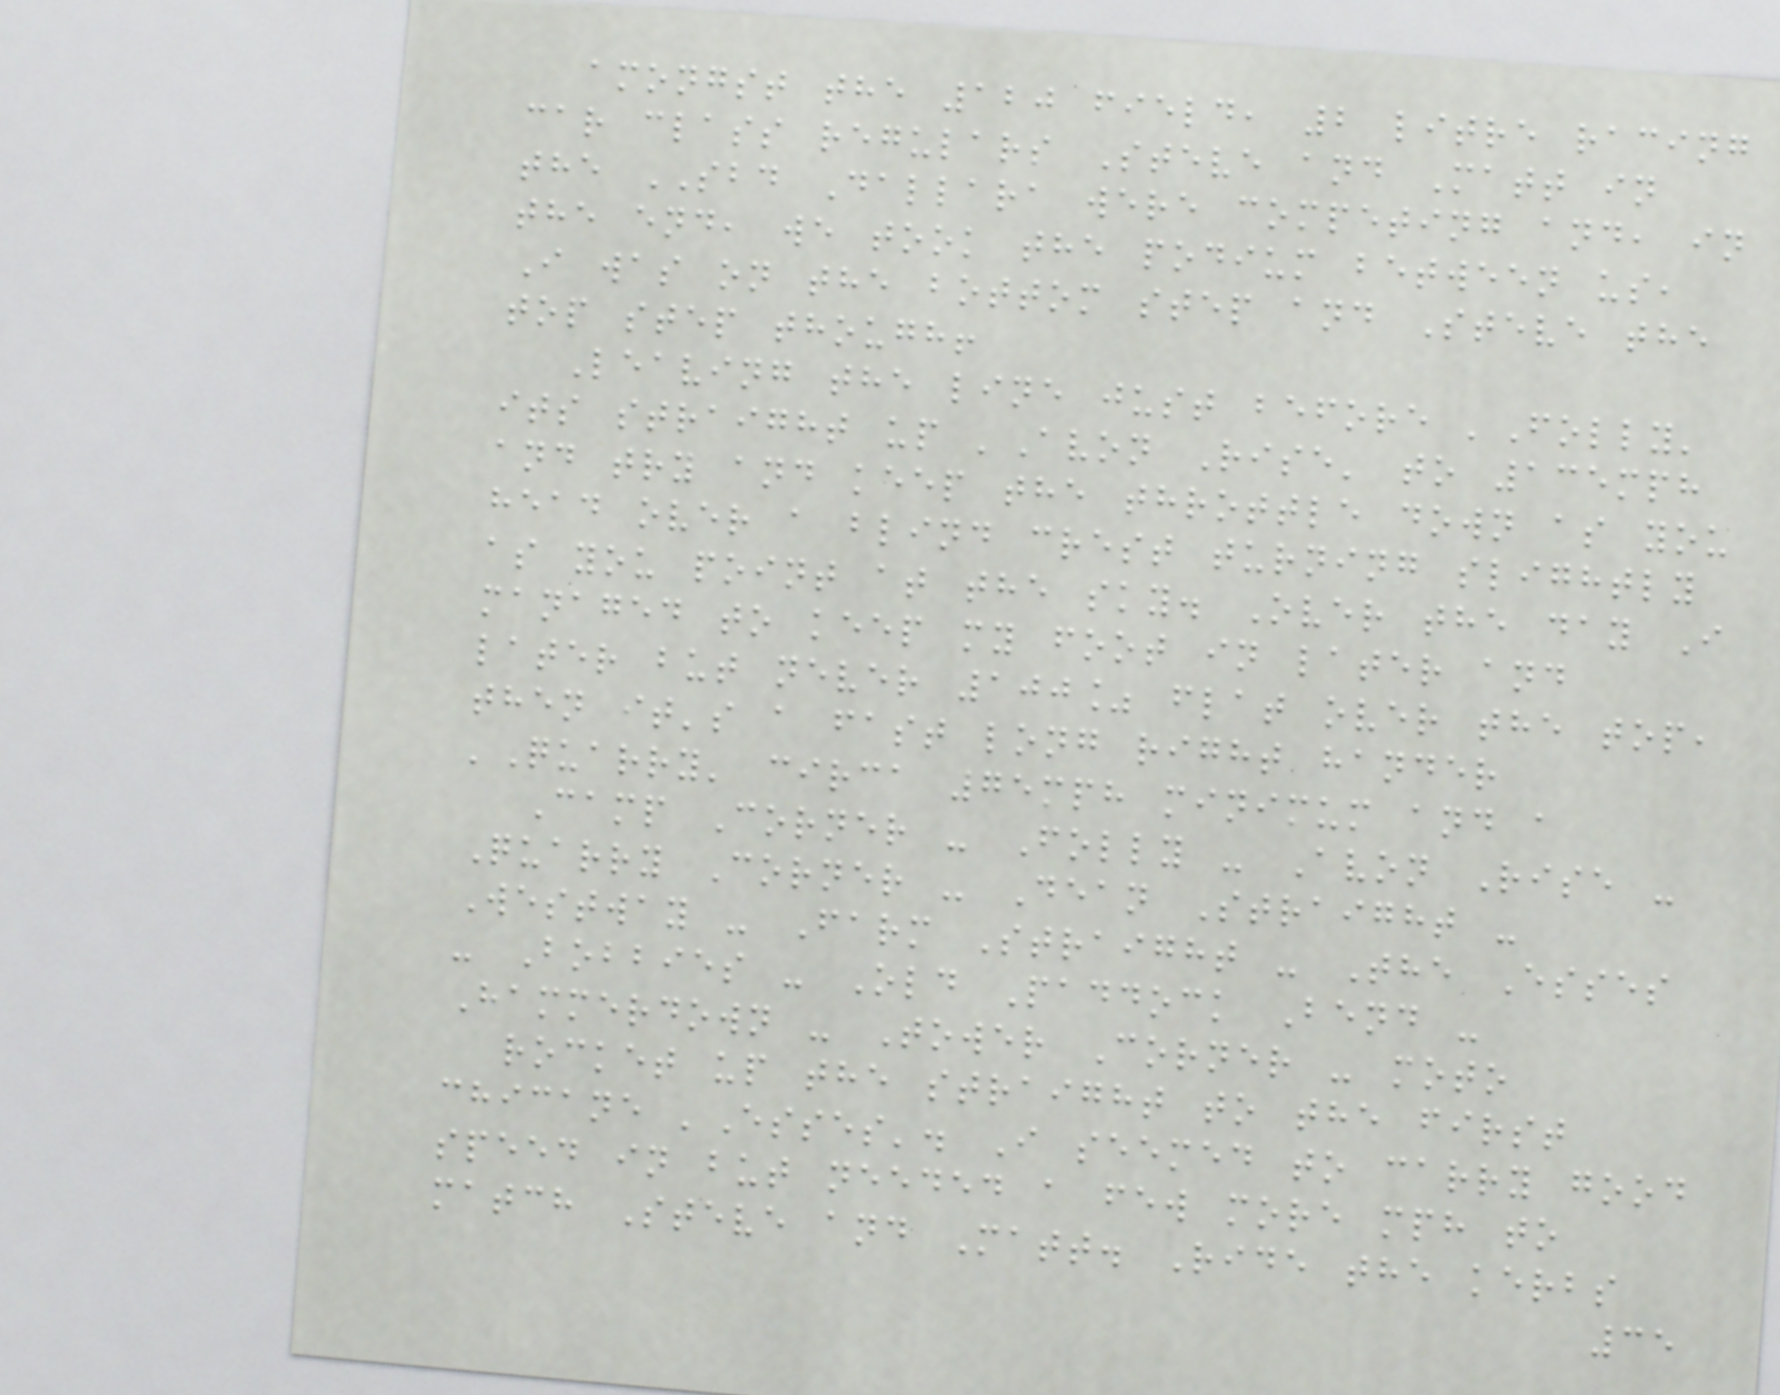amongst the 120 field, 2 litre racing
car class regulars Steve and Matt in
the SBD Dallara were competing and, in
the end, we took the podium between us,
I was on the bottom step and Steve the
top step though!
Leaving the line just before 'Folly'
its straight up 'Avon Rise' to 135mph
and try and keep the throttle down as you
head over a blind crest turning slightly
as you point at the sky. Over the day I
managed to keep my foot in later and
later but never 100% flat over the top,
then it's a fast long right hander
'Quarry' circa 75mph minimum and a
Camp Corner - Folly - Avon Rise -
Quarry Corner - Dean Straight -
Westway - Farm Straight - The Esses
- Bobbies - Old Paddock Bend -
Hammerdown - Tower Corner - moto
rocket up the straight to the first
chicane 'Esses'. I seemed to carry good
speed in but needed a few more mph to
match Steve and Matt. Ride the kerbs
35
